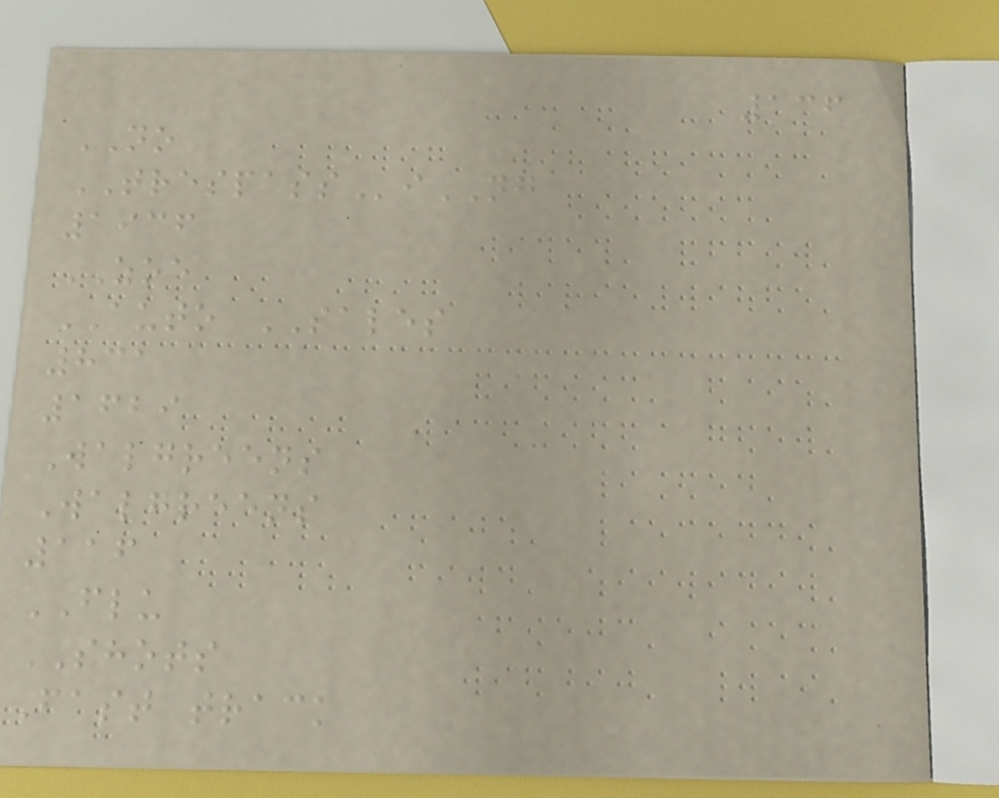136
NO
TRESPASSiNG
1936
ZOE
AUTO SALES
831
1629
Walgreens
Walgreens
116
FLU
SHOTS
Fast track
